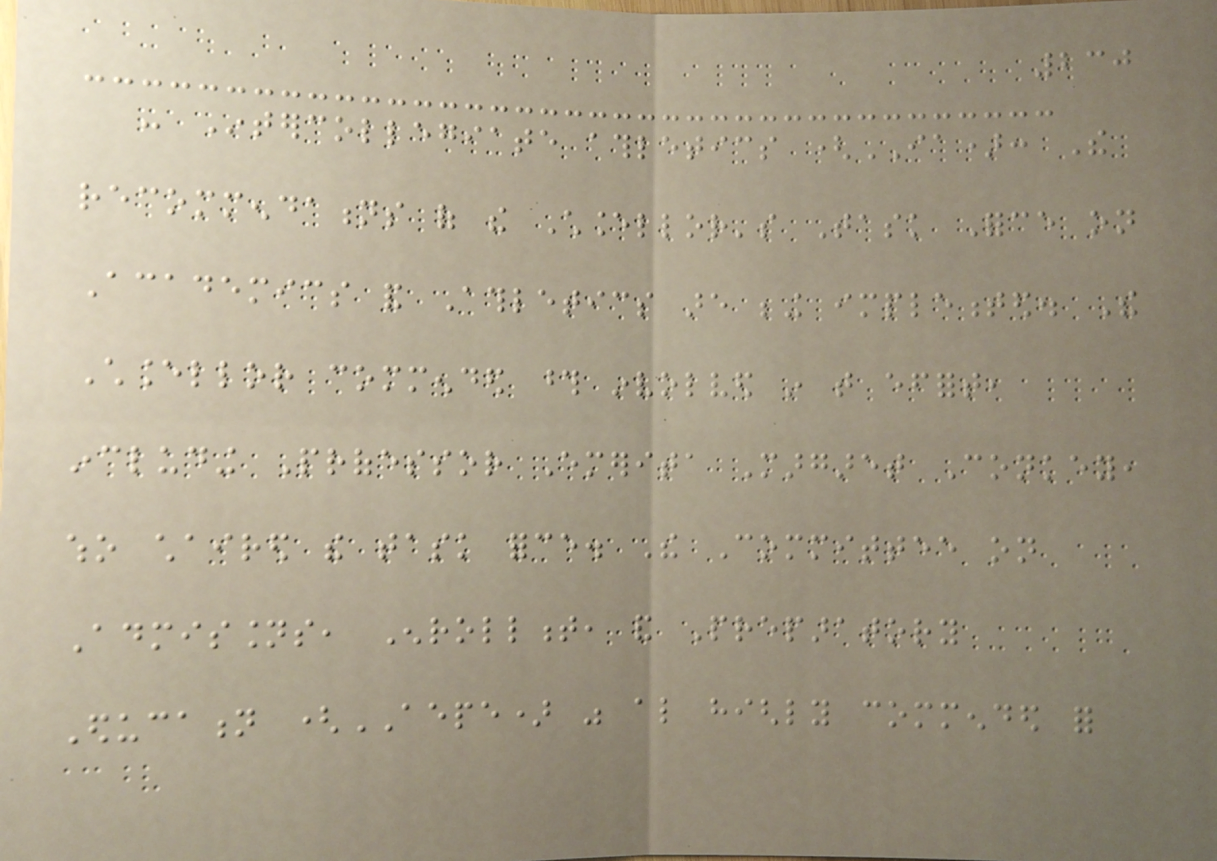230
- Intercollegiate athletics (IA): The
recommendations of the Chancellor's Task Force on
Academics and Athletics are being implemented. The
Chancellor commended those involved in that effort,
including Professor Emerita Margaret Conkey,
who chaired the task force. The Committee on
Admissions, Enrollment, and Preparatory
Education (AEPE) was also highly commended for
